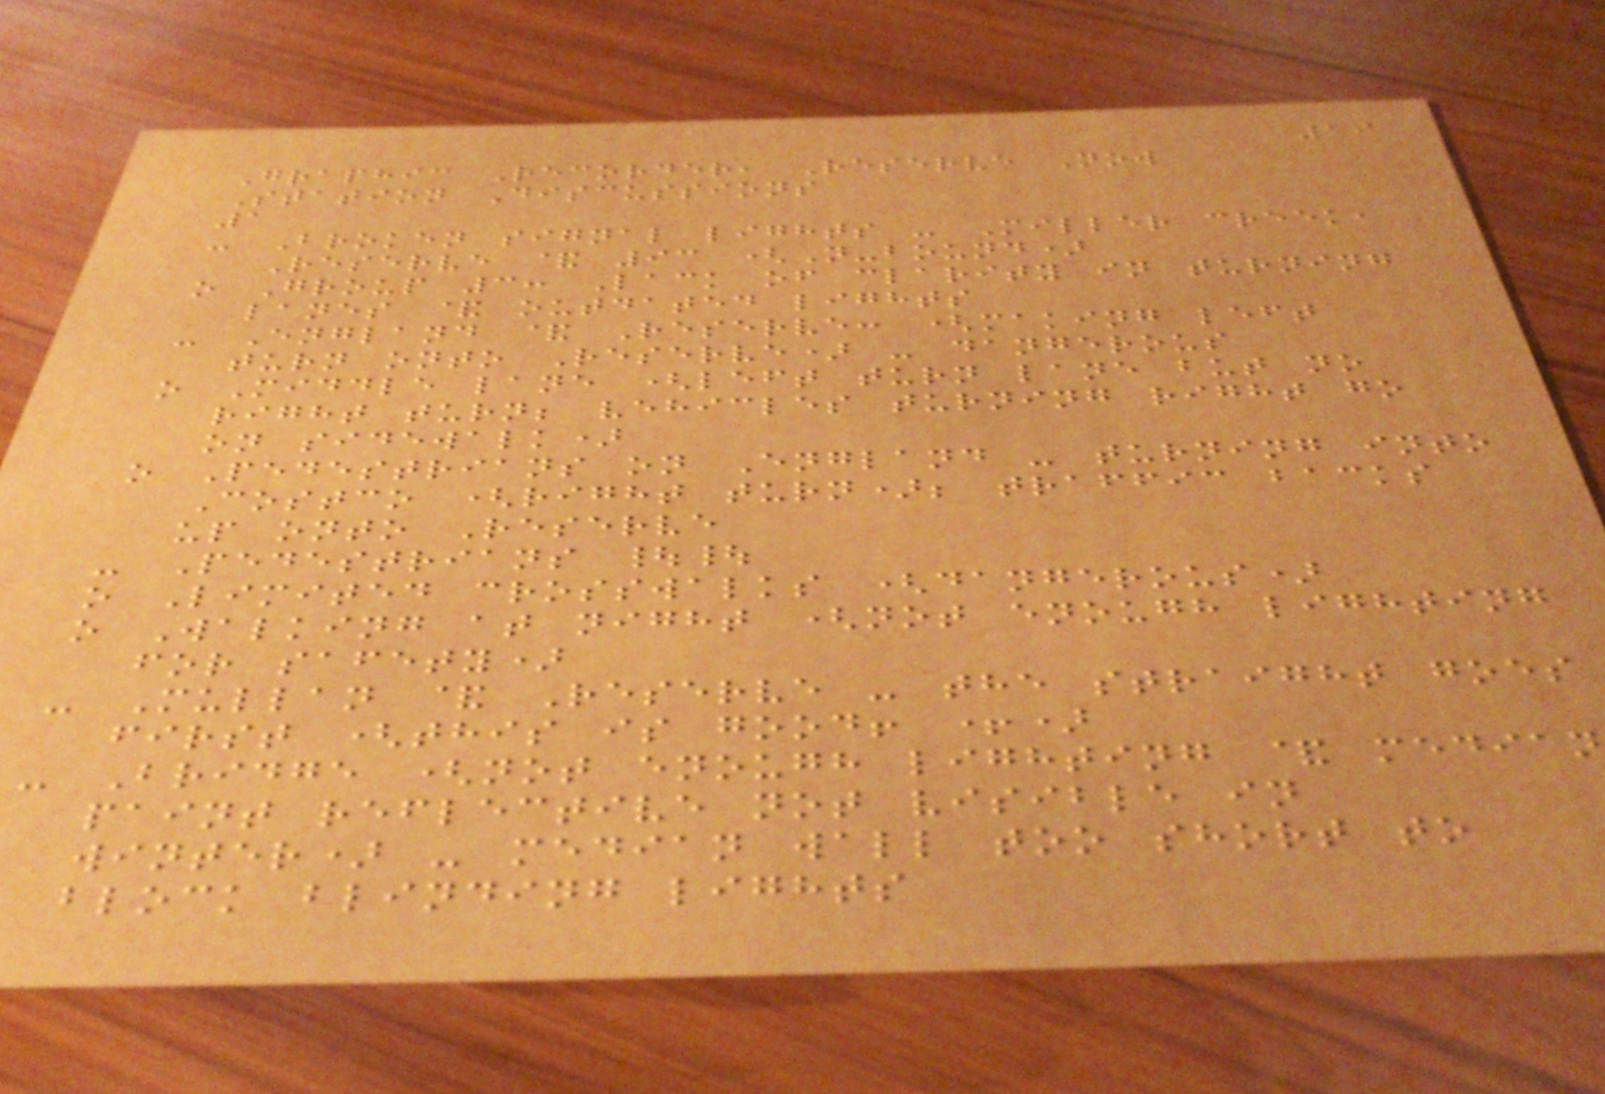19
Graphic Recorder, Reserve Now
Station Discussions
1
- Broken signal lights - Miller creek,
Reserve & 93 (N-bound)
o Group 3: Lack of clarity in turning
lanes & outdated lights
- England & Reserve: (making left
turn onto Reserve) - dangerous
o Middle lane (left turn lane but no
right turn; vehicles turning right go
on sidewalk)
o Pedestrians on England - turning into
Costco (right turn); traffic backs
up onto Reserve
- Pedestrians ||
o Limited crosswalks (dangerous)
o Walking at night (not enough lighting
for safety)
- Mullan & Reserve - the straight goes
first (this is good! +)
- Bridge (not enough lighting & median
paint reflective not visible in
winter) - median wall too short to
block blinding lights
